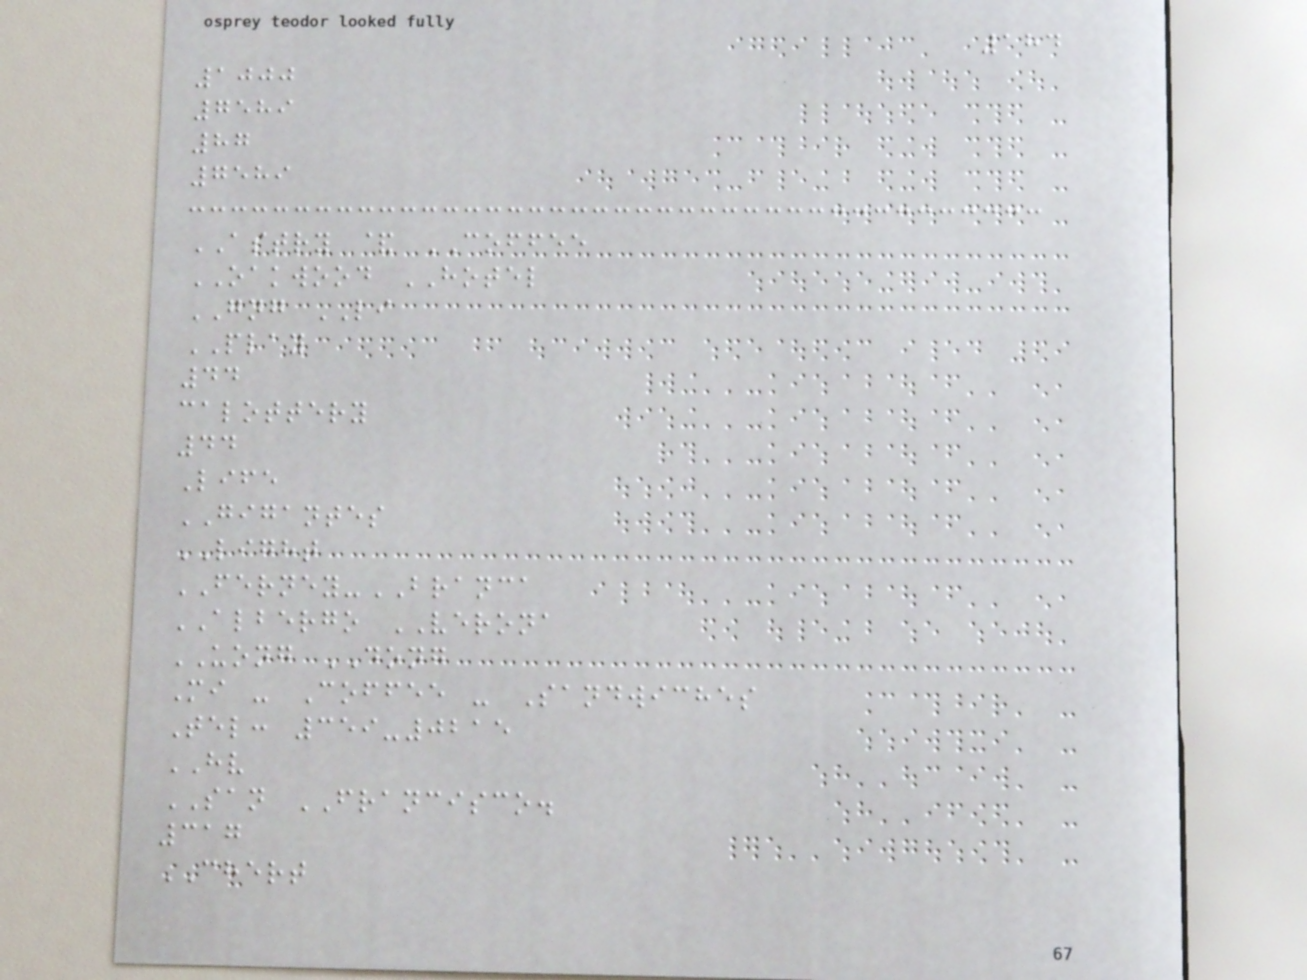184
1000
7589
87
7589
ASTRY & COFFEE
OAKWOOD HOTEL
GNG LI
PLAY
44
calottery
44
Life
GIGANTES
LIGHT
FERNEY-BRANCA
ALBERGO VERONA
UONG DONG
Mi - Coffee - Sandwiches
Tel: 359-0215
HV
SAN FRANCISCO.
317
CHERT
